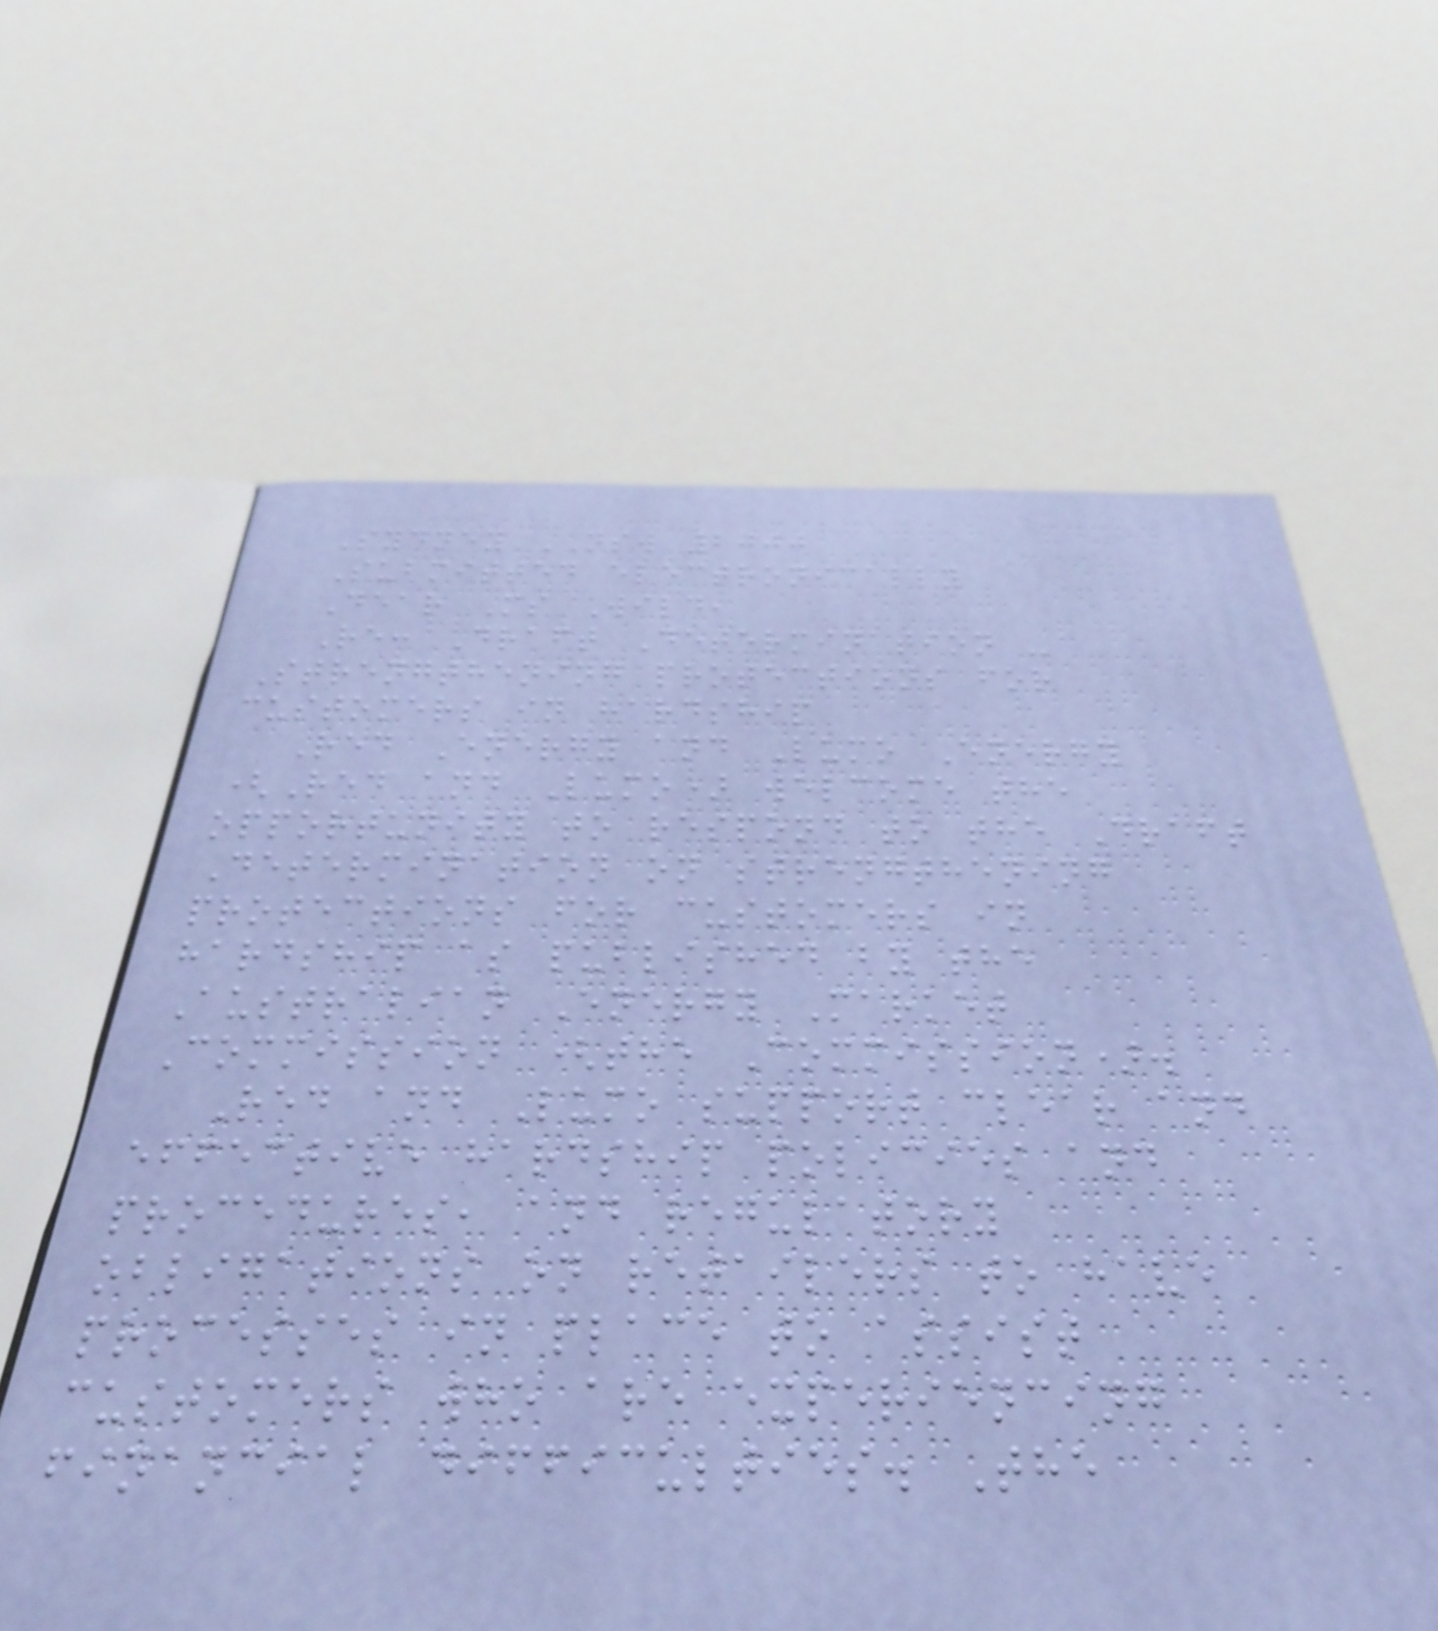Sydney NSW 2000
Submitted electronically
Dear Ms Wild,
Re: Draft Determination -
Strengthening protections for
customers in hardship
Red Energy and Lumo Energy
(Red and Lumo) welcome the
opportunity to respond to the Draft
Determination on strengthening
protections for customers in
hardship as published by the
Australian Energy Market
Commission (the Commission).
Red and Lumo support clear and
effective hardship policies and
procedures, and regulatory
obligations on retailers to have
processes in place to assist
customers who are experiencing
financial difficulties. The
